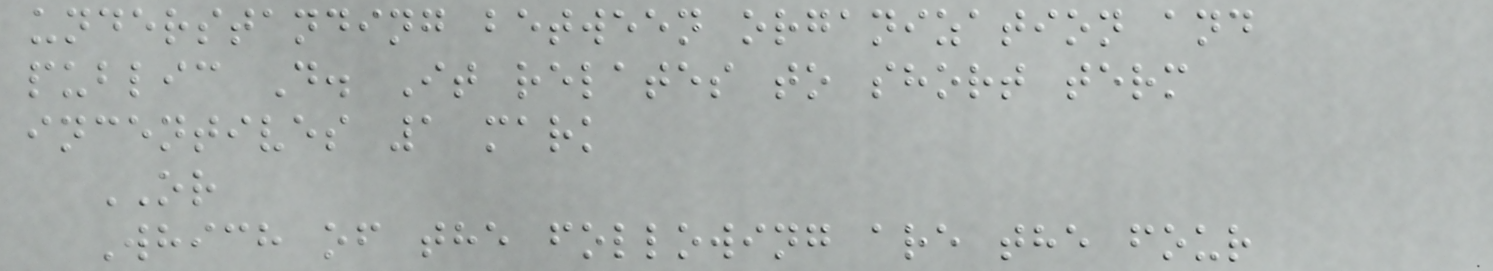understanding between organization and
public D. It relates to short term
incentives 1 mark
OR
Which of the following are the four
